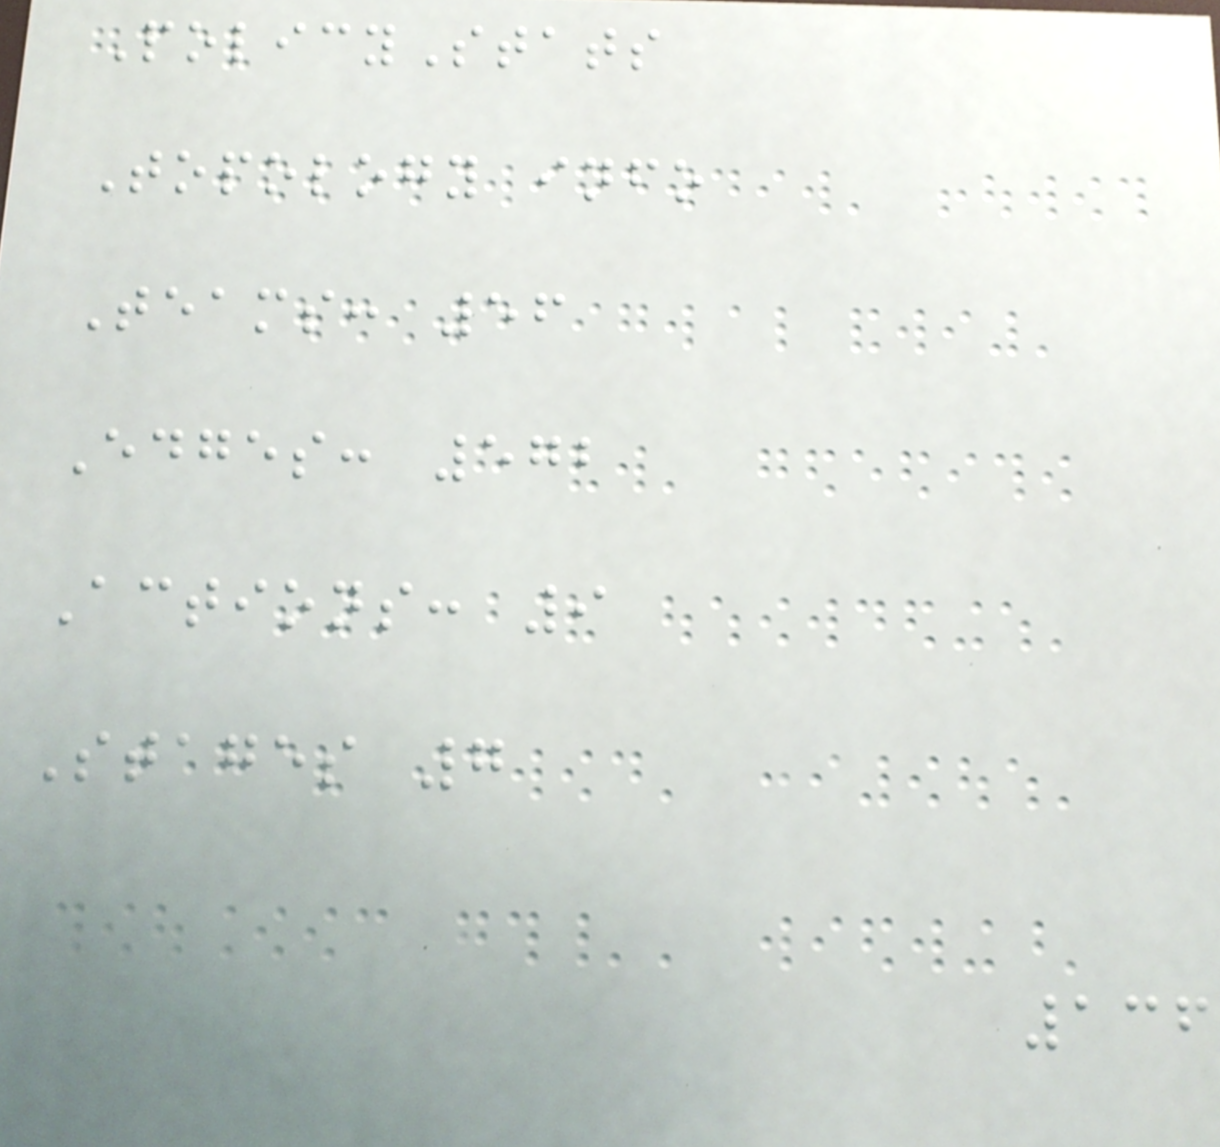PolicyStats
Topology info
Teams: 56
Edges: 572
Actions: 9
Stages 7
136
